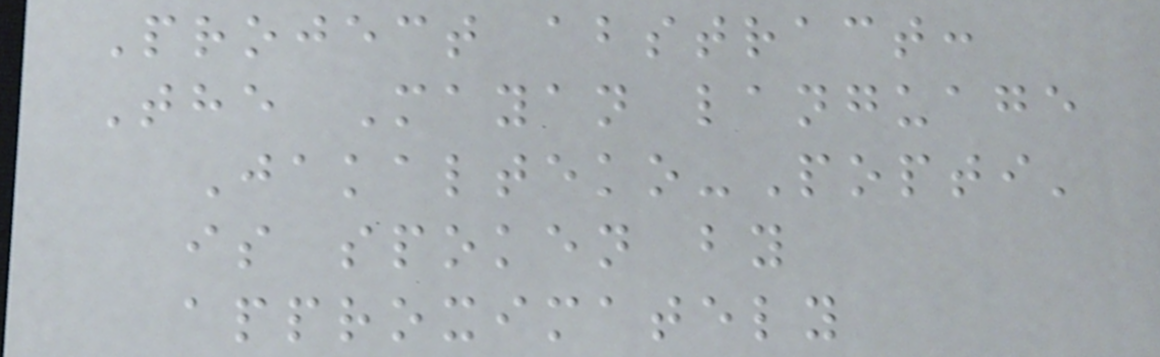Project abstract:
The Mayan language
Jakalteko-Popti'
is spoken by
approximately
